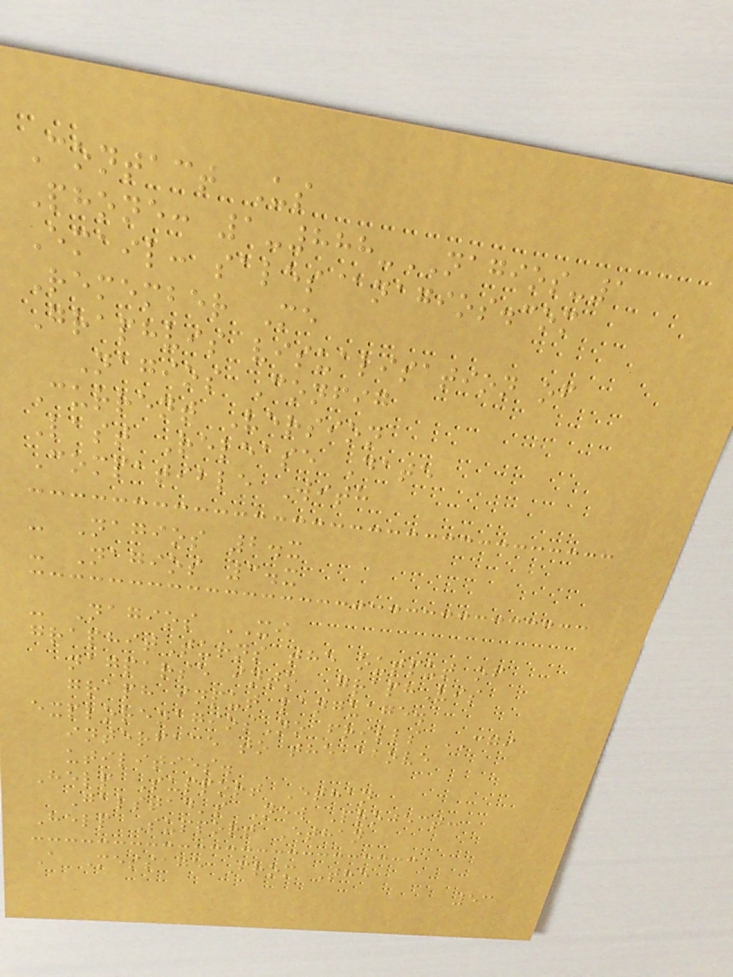Contact Us
Phone: 1-888-NAGIOS-1
Email: sales@nagios.com
Remember Me
Graphvis visualisation of
Nagios Config
Current Version
Last Release Date
Compatible With
- Nagios 2.x
- Nagios 3.x
- Nagios XI
graphitTurns the output of
nagparse into GraphVis
graph input language.
explorenagiosNo frills CGI
interface to the above
utilities.
Help Support Ethan
Galstad's New Project:
Help Support Ethan
A Message From The
53
